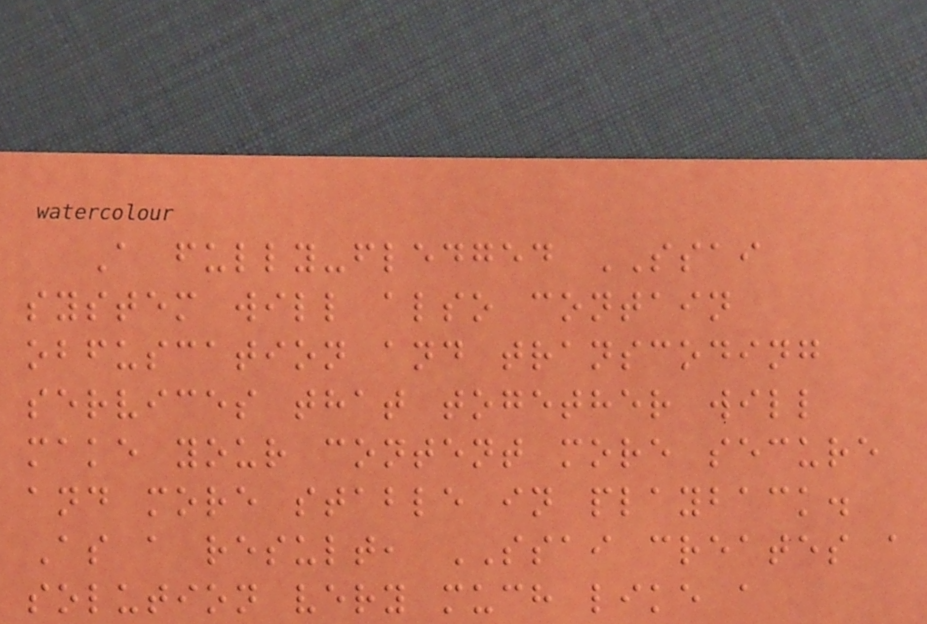A fully-fledged SSAI
system will also contain
obfuscation and transcoding
services that together will
make your content more secure
and more stable in playback.
As a result, SSAI creates a
solution very much like a
